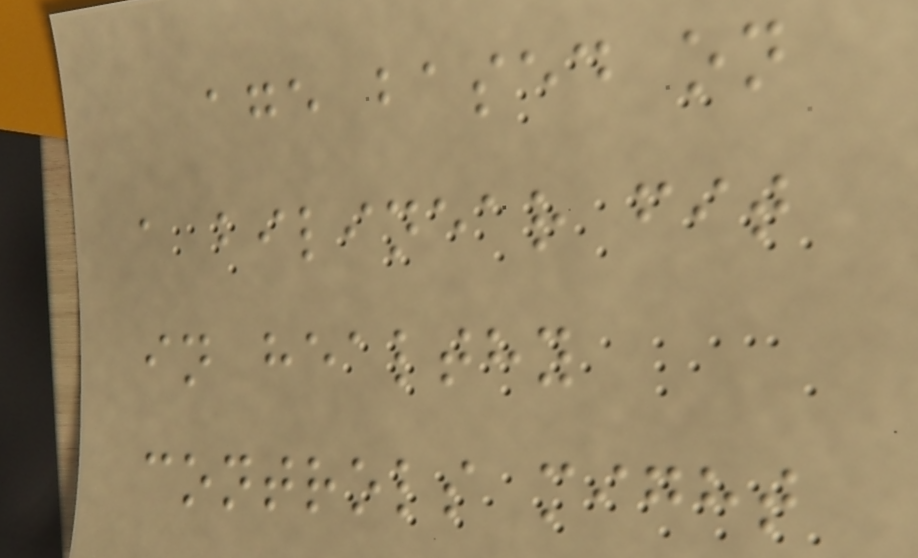age based on
a bilinear fit
in healthy
controls might
